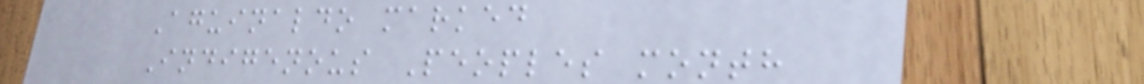Aguinaldo marked
Indigenous Peoples month
